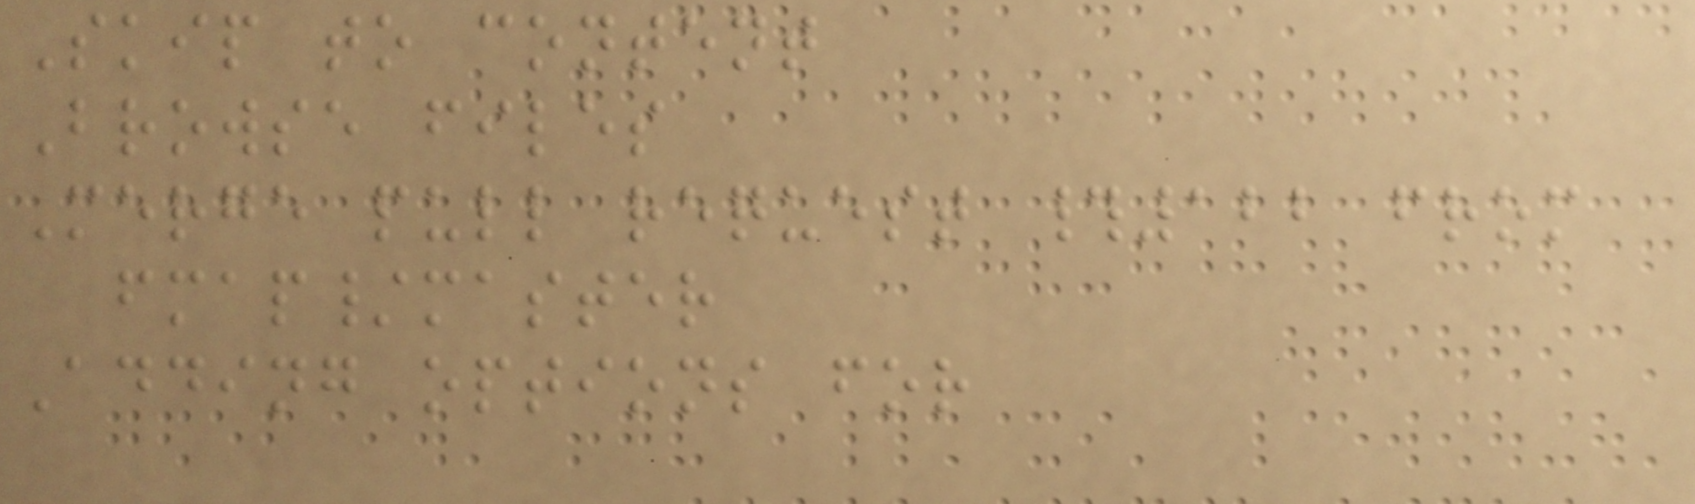Skip to content
Browse files
Merge pull request #122 from
fmap/master
Adding options for
